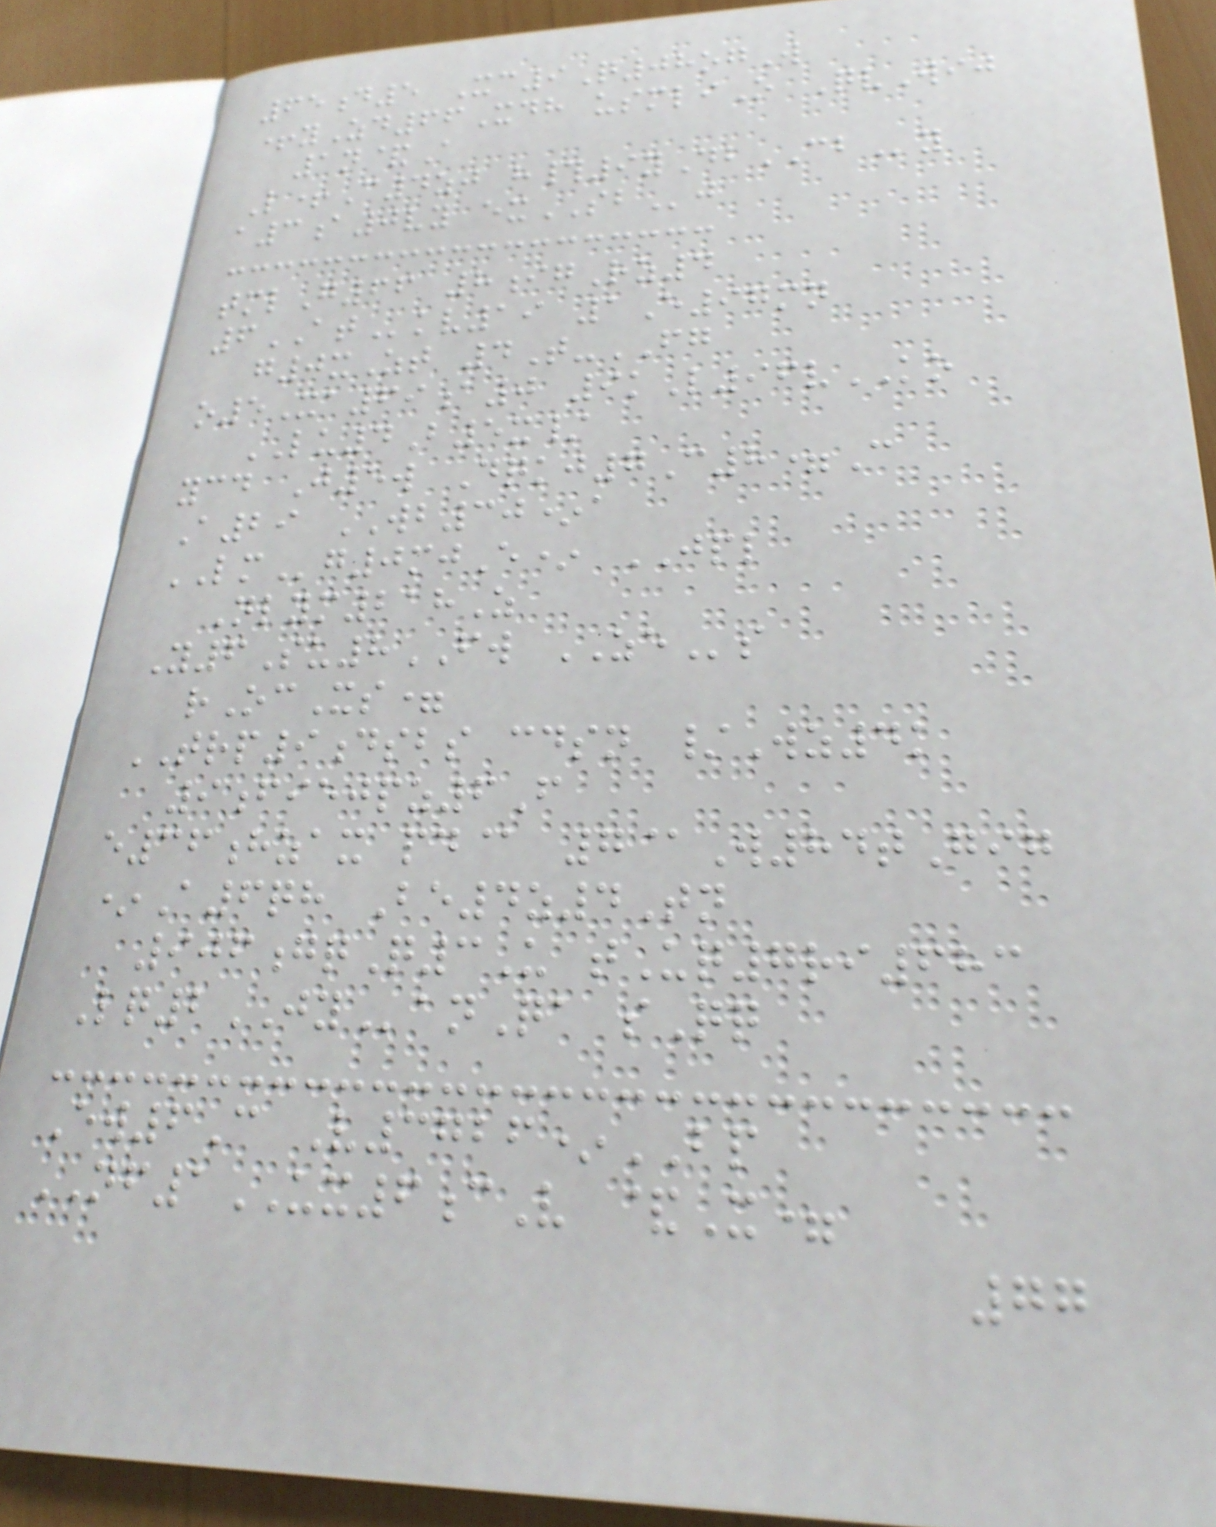65d5 Xc9Q08ogW
+yZd66Xdh usmliO QvWij
1n&A
L+C4zj h#9yDbCBy
a3a0vy exSBj
tmlG66 8igRz4
6ATkv19 1E97mn
g0xZt 4T-FG
o5Xa69a0 9kL96vKO
LU4B5x/
ycd J5w Dqkj7C8=C
A29 WB30*a
LMg0mjE* JPL
Nlym218Z
Y6Su8FW ZEs
rOcXs=
TRP9dsbs cdsn /Wz4k
9fiejpz6F
e36hzax pd@ 7@W84tGig
*A6qh Be4z4Tn
906gqQ3U tUq7ri683
Lq2JYanQa sQq
Ew6C V3726*BP
NF1UX6cV &X=
77
